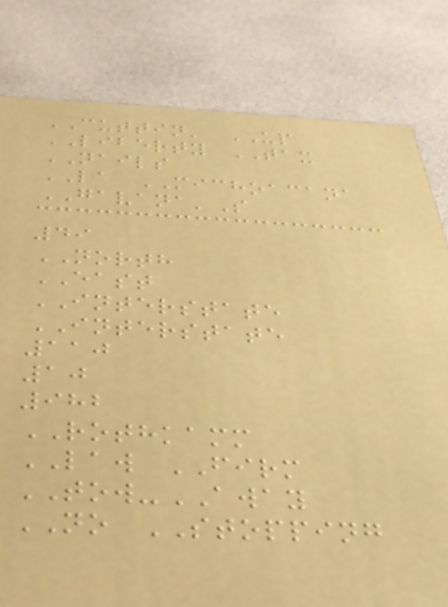CUTTIN' UP
LIBERTY TAX
NAILS
LA MICHOACANA
GAVANA'S
49
NORTH
EAST
INTERSTATE
INTERSTATE
110
10
982
ROTHKAMM
LAW FIRM
TOW-AWAY
NO STOPPING
